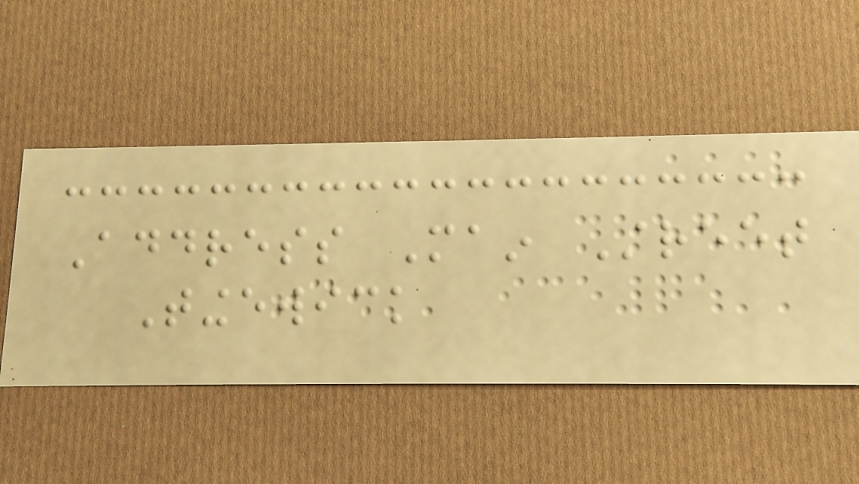Address Main Street
Tingewick
